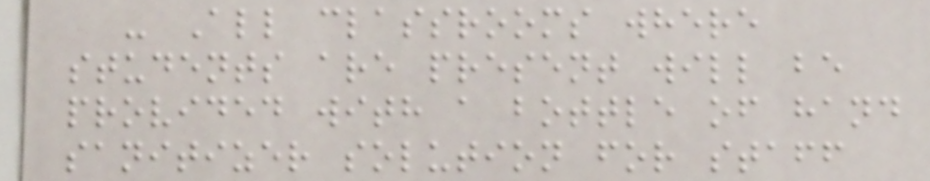- All classrooms where
students are present will be
provided with a bottle of hand
sanitizer solution for staff
